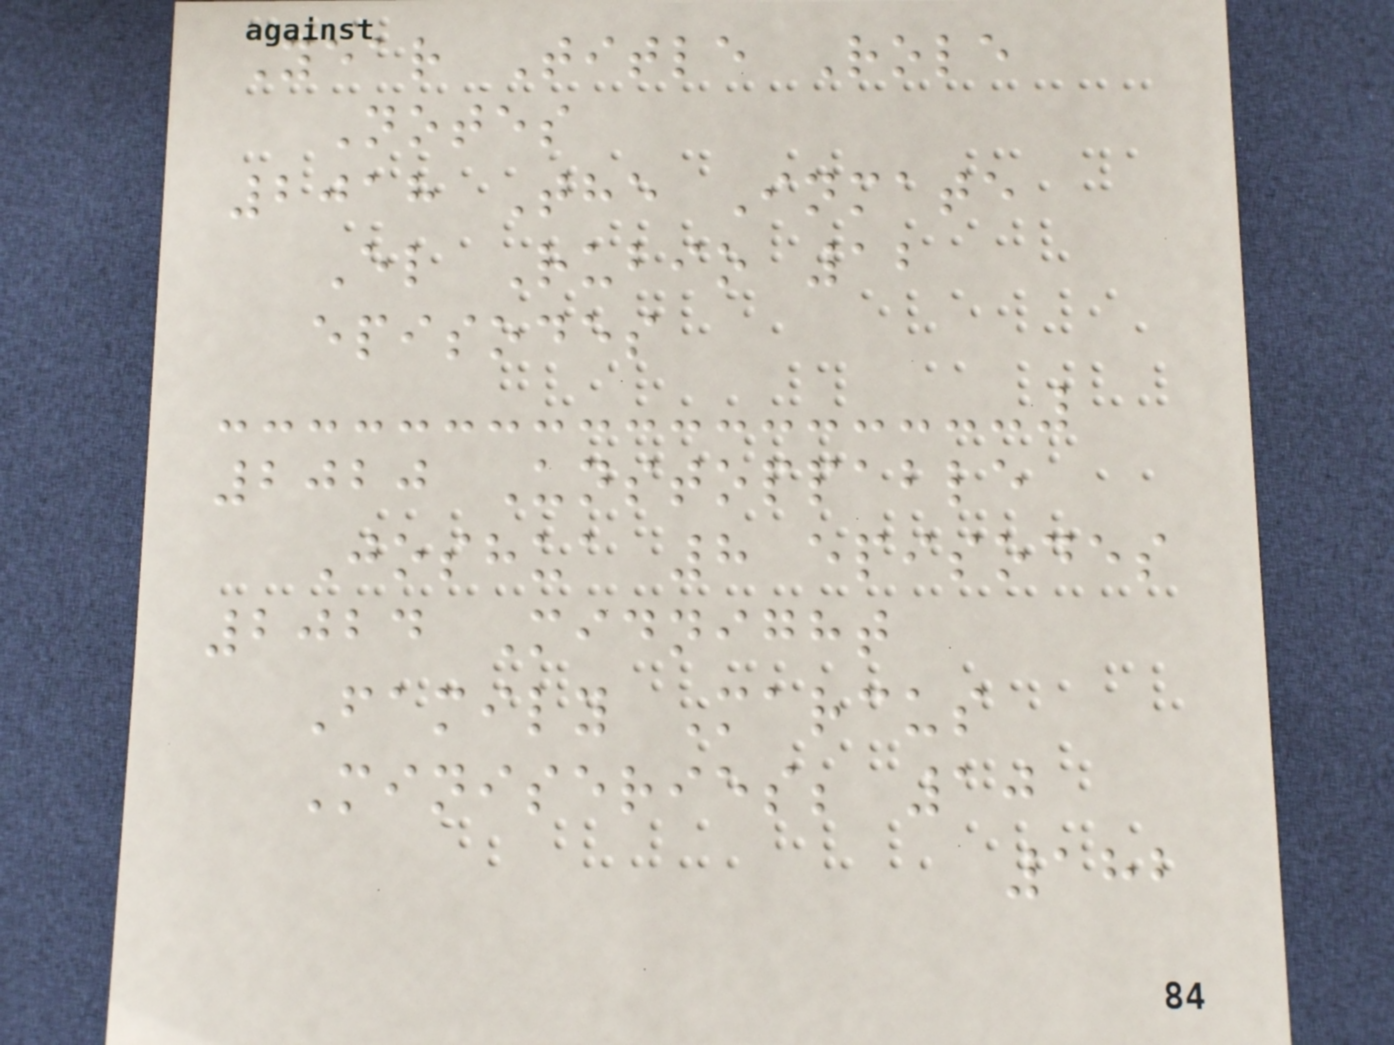Year Title Role
Notes
2018 The Inmate
El Rubio 12
episodes
2020 Unstoppable
Joshua 8 episodes
2024 Midnight
Family Marcus
Miniseries; 10
182
